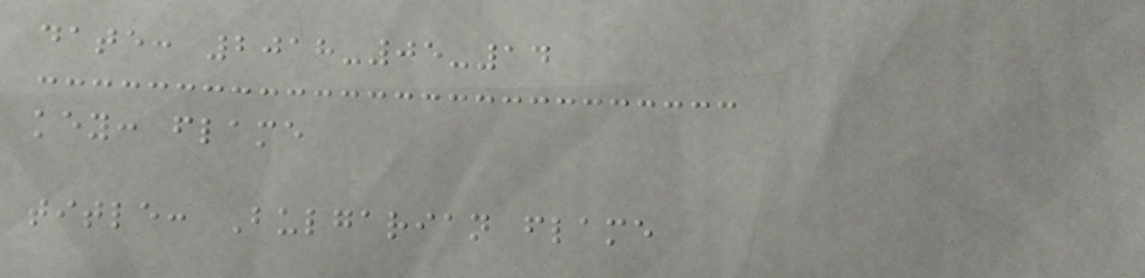date: 2018-05-14
key: flame
title: Bulgarian flame
